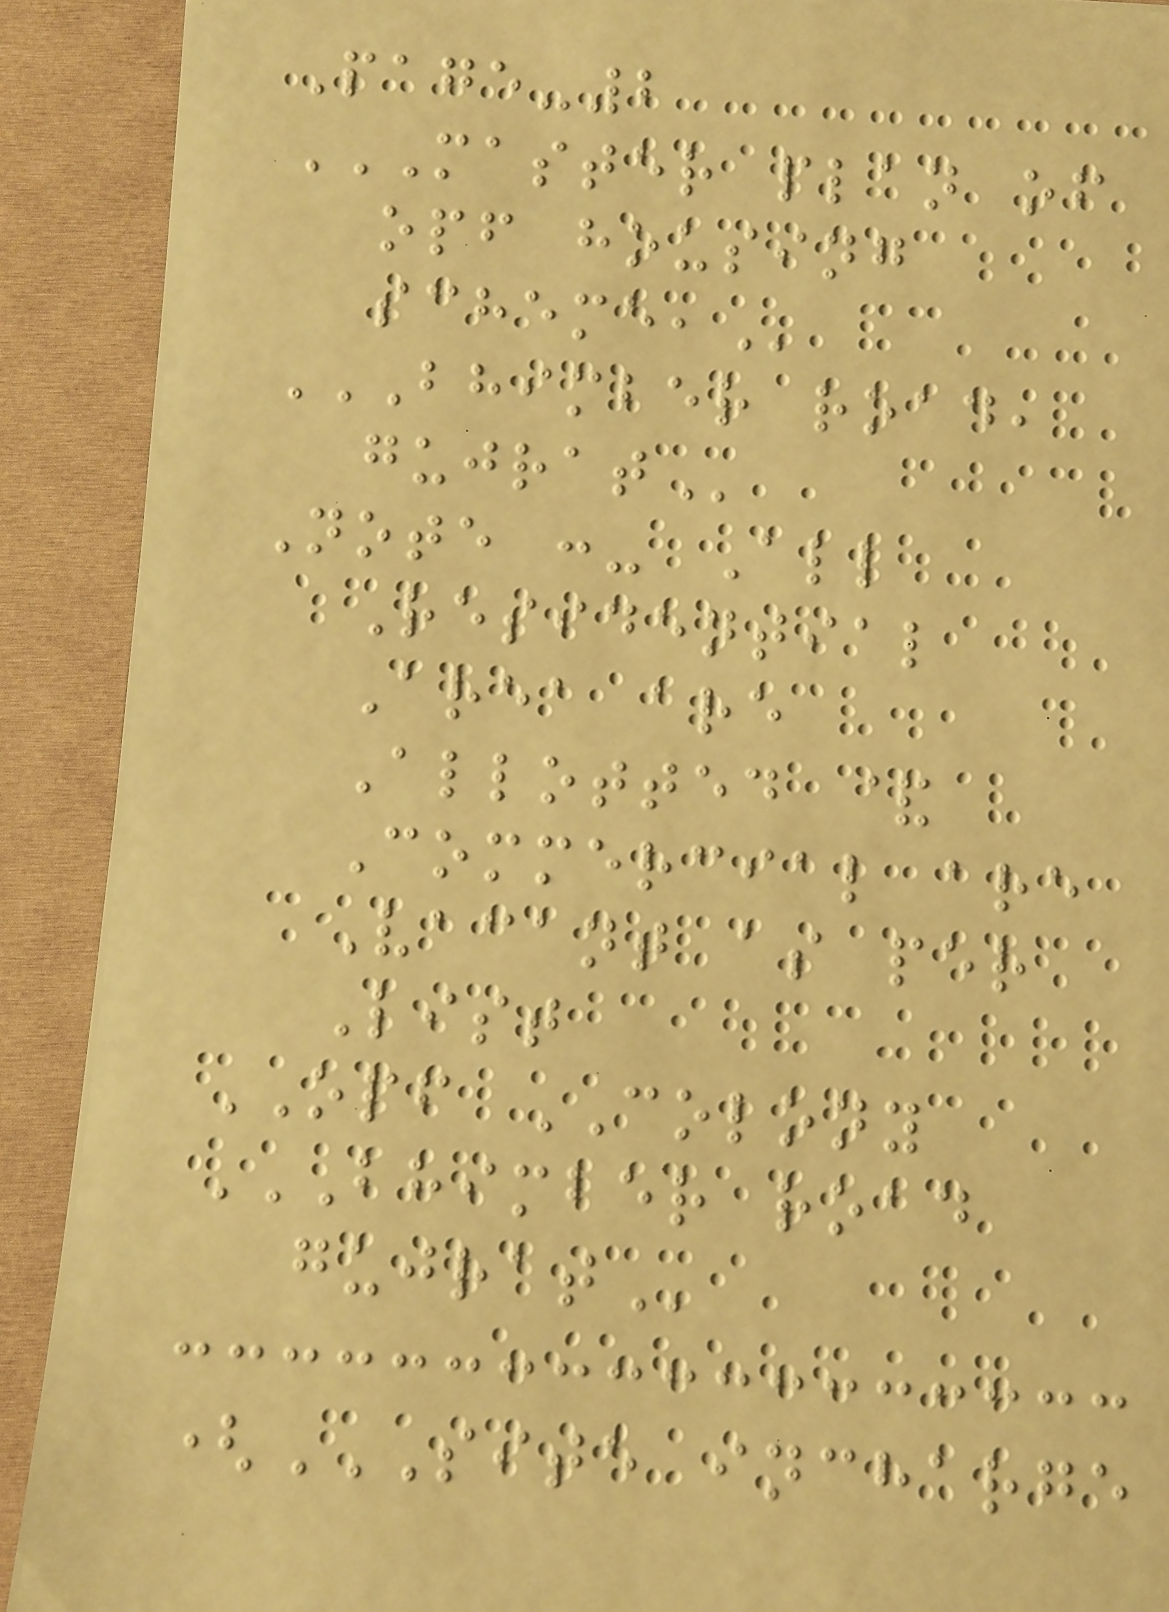Page-2
MASTER PLAN OF
OPF HOUSING
SCHEME,
BHIMBER ROAD,
GUJRAT
Note :- All
Residential
Area are
Allotted &
Commercial are
Vacant as per
List
OPF COLONY
BHIMBER ROAD
GUJRAT
(SITE INCHARGE
